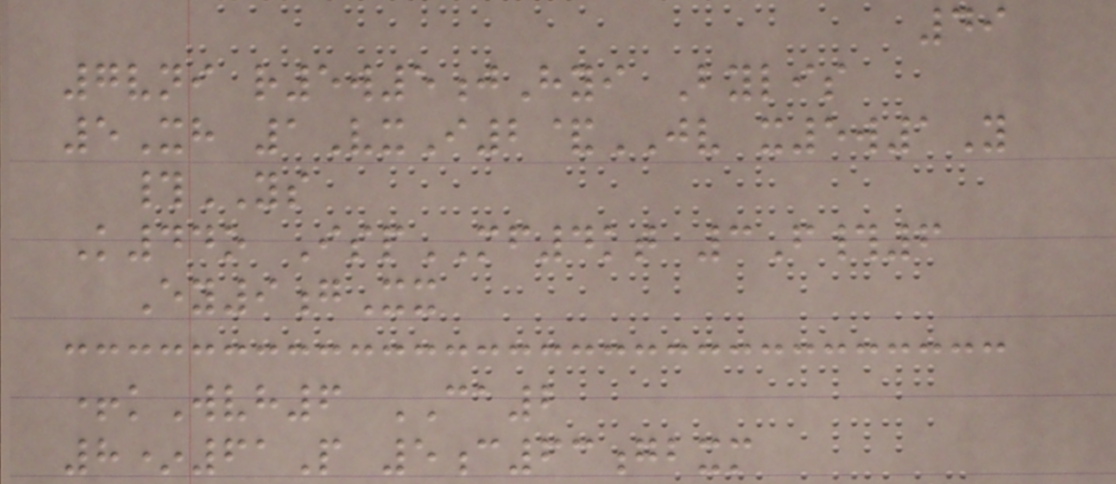49
7vni r5w5jHyi Bylis
5Xh 1VxI2&JV x5w1Y
#YS
K44o IspMF4kt 3F#6
Ey9gXx
+kWvh6 CA2
8*61P 5c63gbxm
